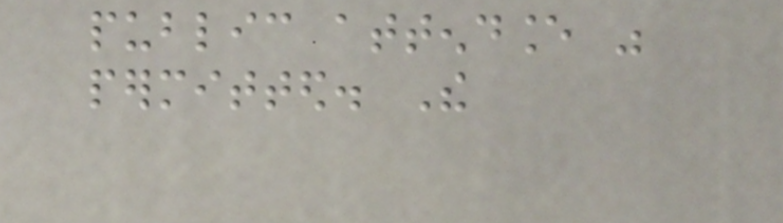public attendance was
permitted. The
